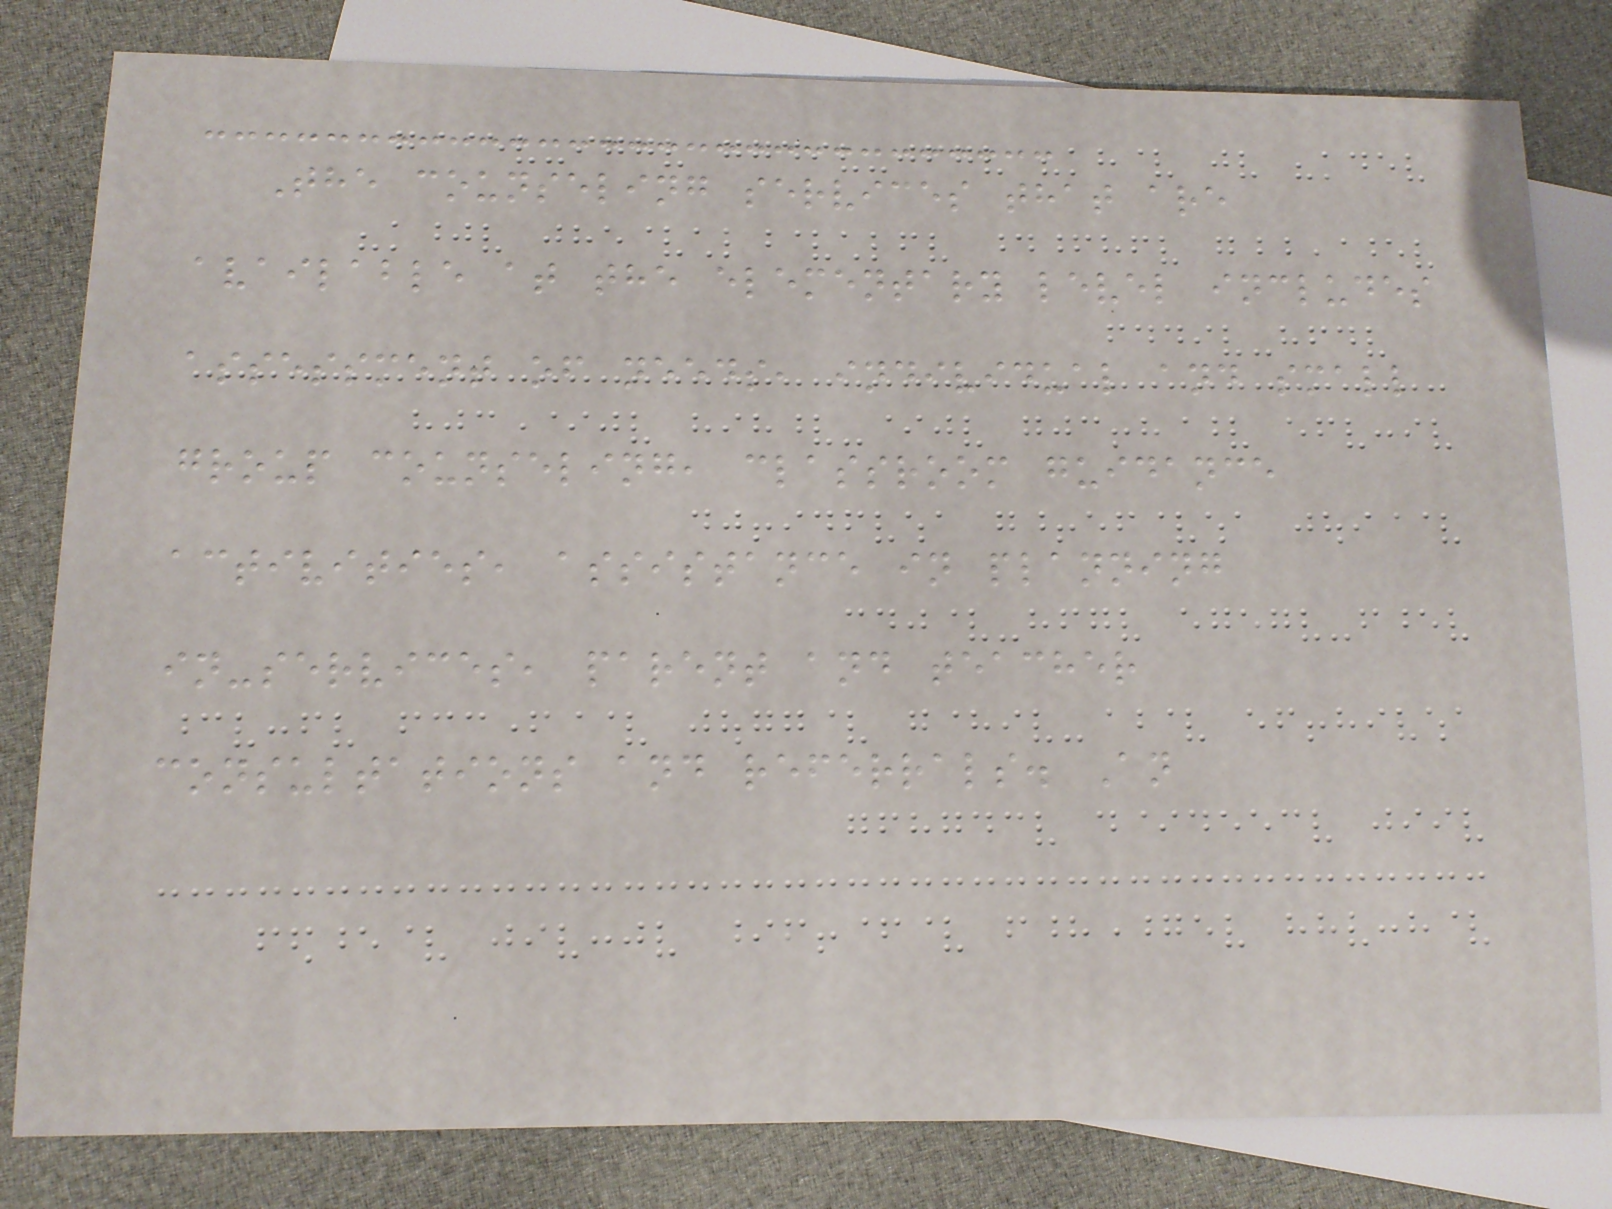The counseling services that are
available at the elementary level includes
assessment of needs, individual and small
group counseling, classroom guidance
activities, assistance in planning
in-services, parent and teacher
consultations and referrals. An
